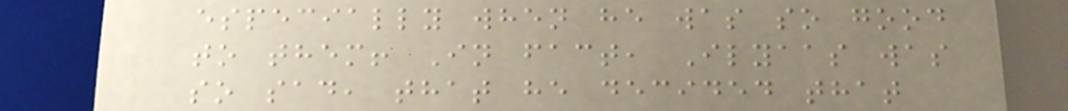especially when he was so good
to them! In fact, Ilyaas was
so sad, that he decided that
